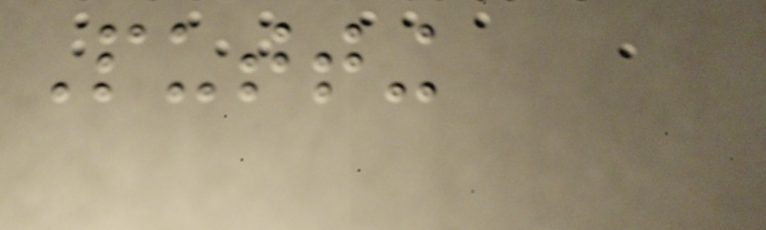Putting
